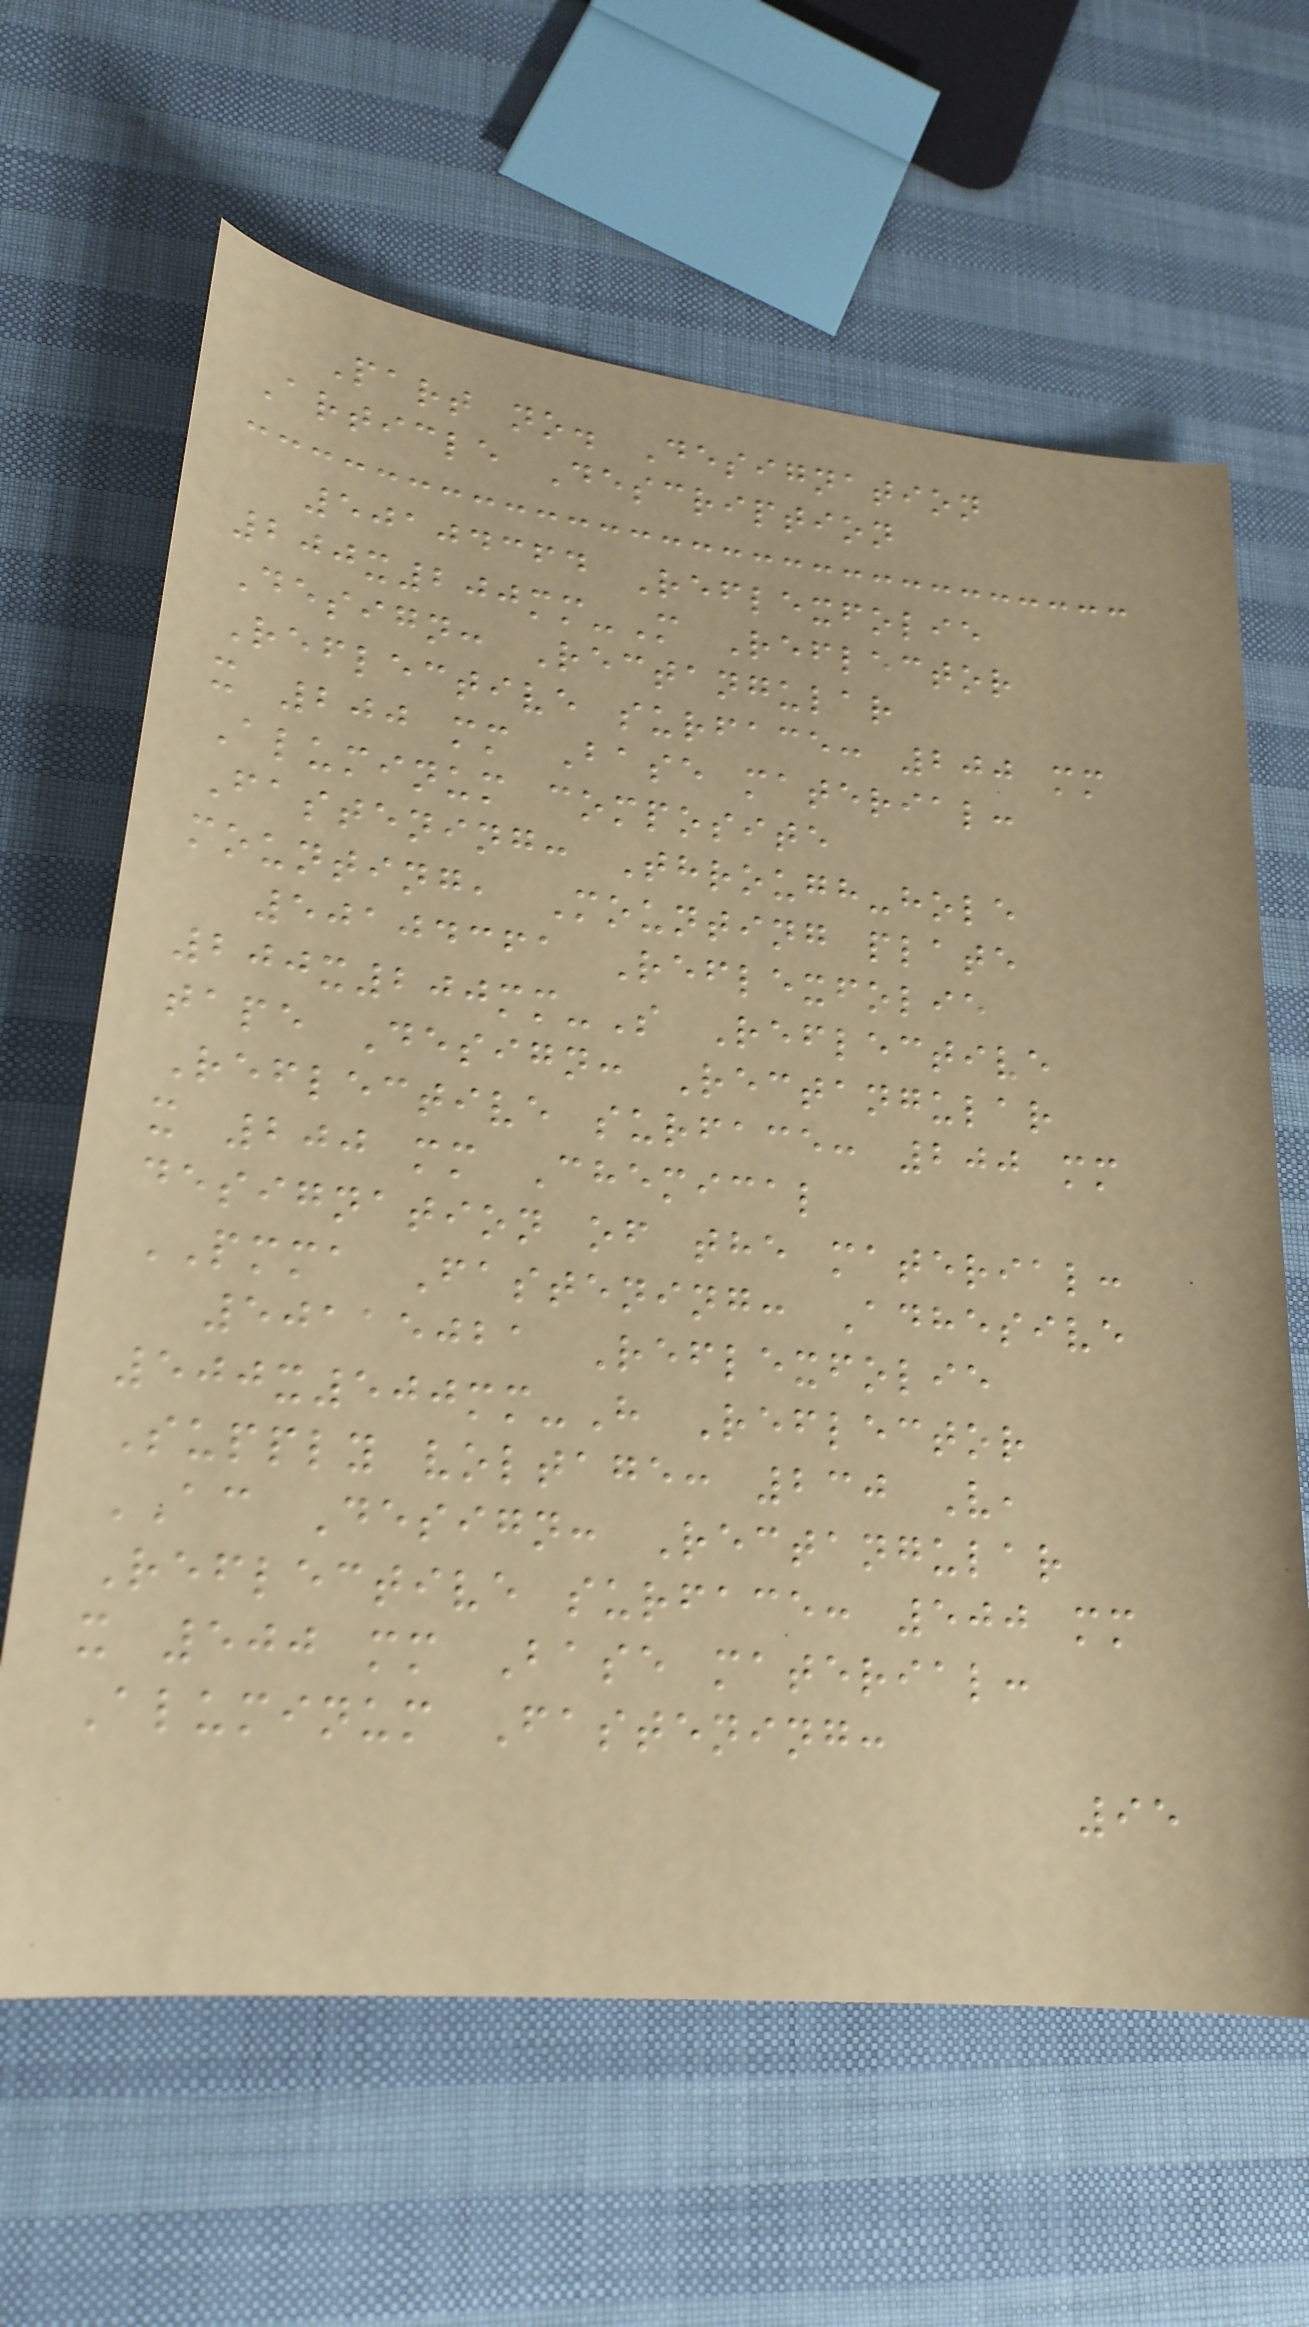Part no. Designation
Article Description
50104364 Reflexfolie
200x200mm-M Reflector
Design: Rectangular
Reflective surface: 200 mm
x 200 mm Base material:
Aluminum composite
Fastening: Through-hole
mounting, Mounting plate
50104361 Reflexfolie
200x200mm-S Reflective
tape Design: Rectangular
Reflective surface: 200 mm
x 200 mm Chemical
designation of the material:
PMMA Fastening: Adhesive
50115021 Reflexfolie
500x500mm-H Reflector
Supply voltage: 230 V,
AC Design: Rectangular
Reflective surface: 500 mm
x 500 mm Base material:
Aluminum Fastening:
95
